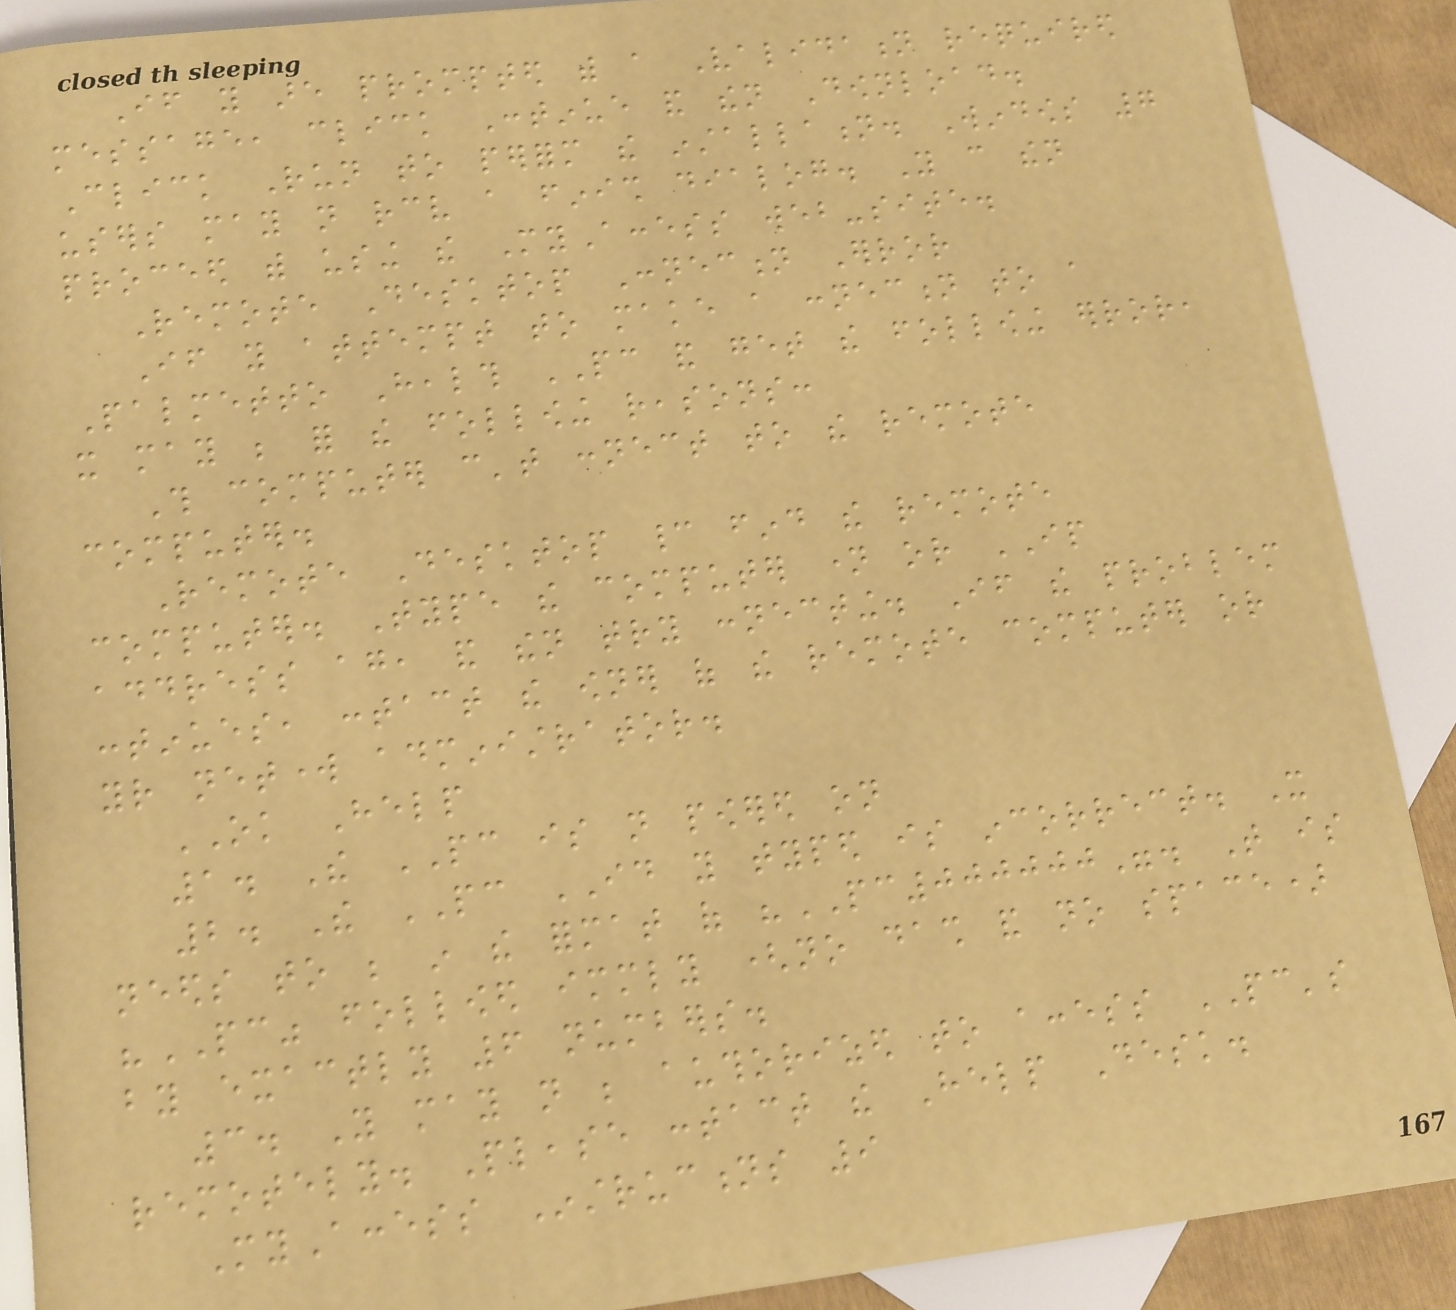If you are prompted with a Validation required
message, click Continue and then Download.
Click Run to perform the installation. Windows 7
users may not receive a finish dialog. You can then
proceed with using the MyAccess web-site.
Remote Desktop Connection Error
If you attempt to make a connection to a
Palmetto Health PC and get the following error,
it may be for the following reasons:
This computer can't connect to the remote
computer.
Remote Desktop cannot find the remote
computer. Type the computer name or IP
address again, and then try connecting. If the problem
continues, contact the owner of the remote computer or
your network administrator.
OK Help
1. The PC is not powered on
2. The PC ID you typed is incorrect. It
needs to be in the format of "PC000000". That is
"PC" followed immediately (no dash and no space)
by exactly 6 numbers.
3. You may not be authorized to access PC's
remotely. Please contact the Help Desk.
MyAccess Instructions 9
